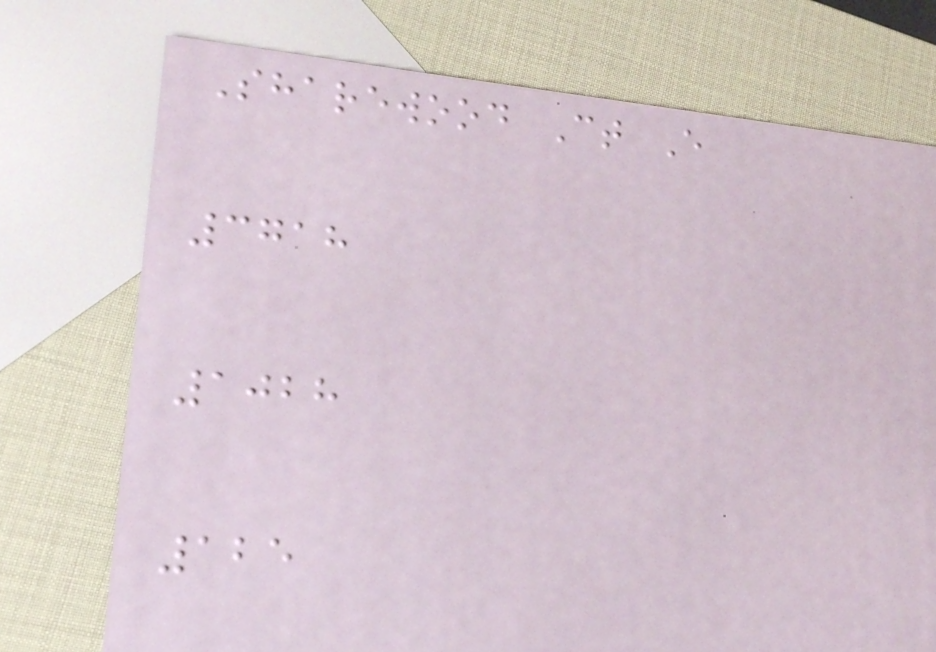Sharewood Ct E
3718
1028
125
